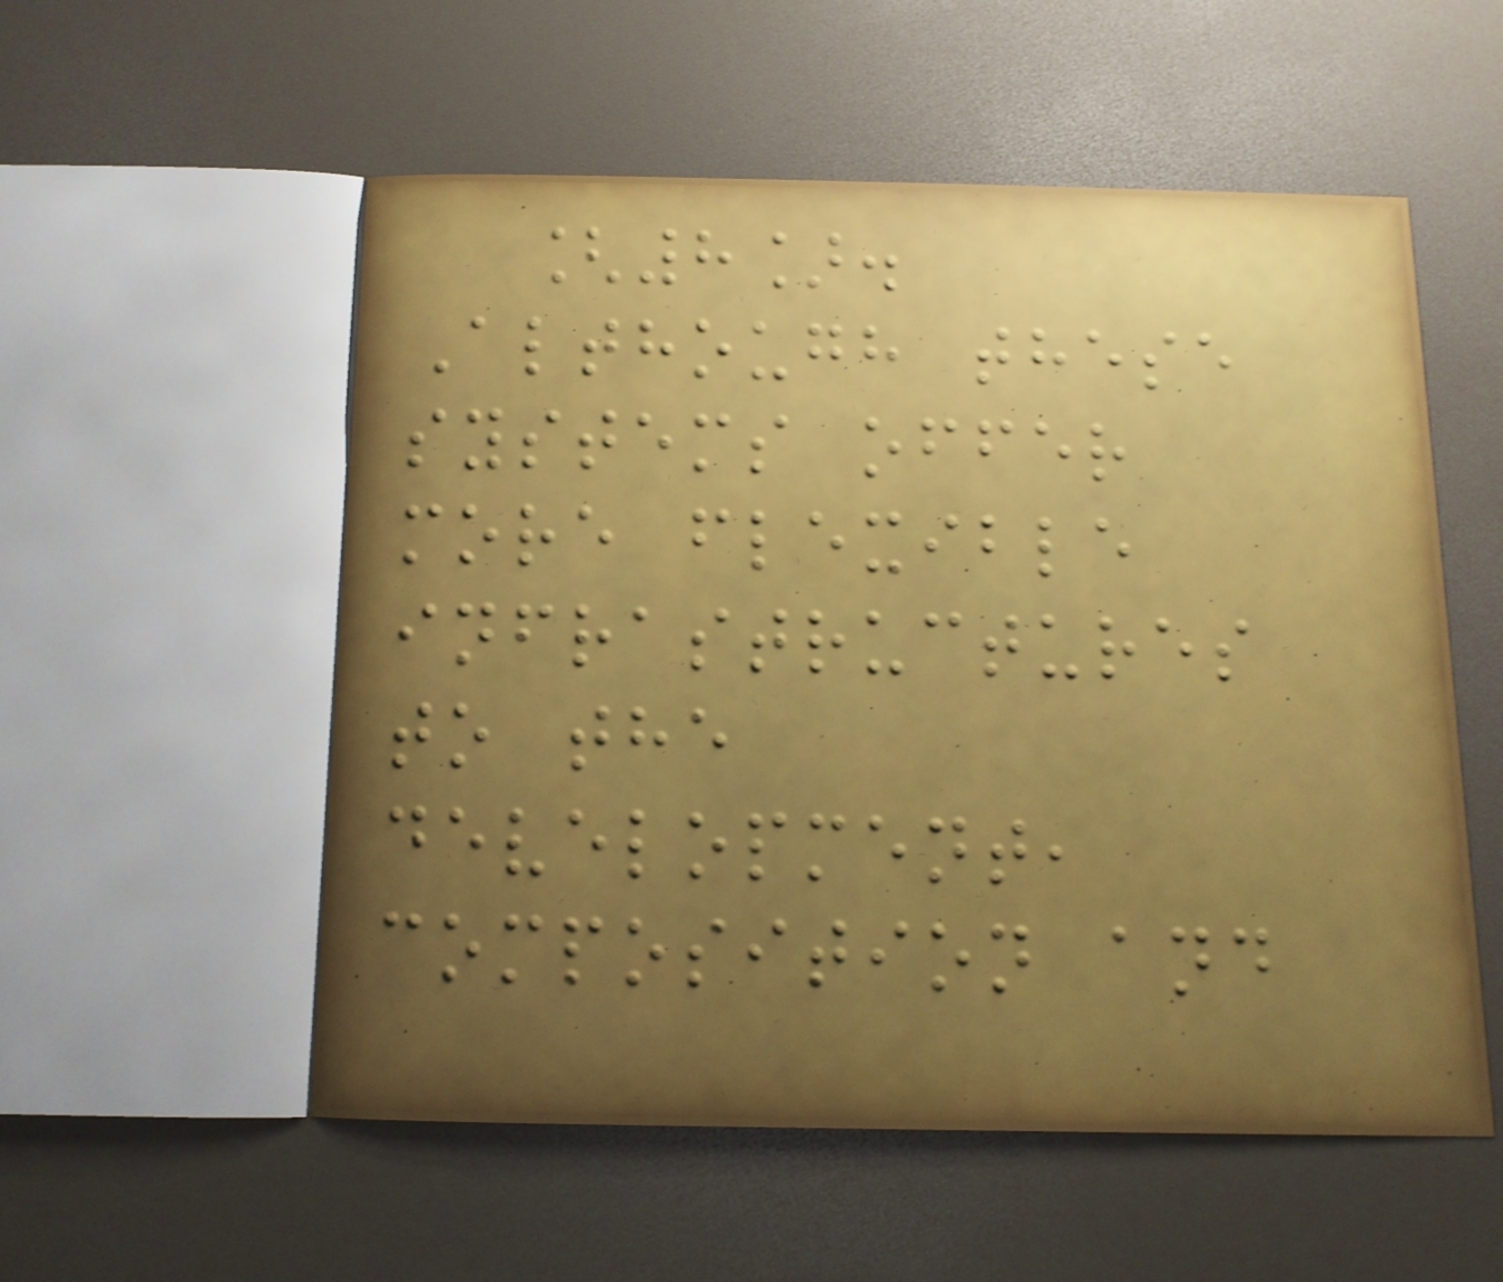[8].
Although these
systems offer
more flexible
infrastructures
to the
development,
composition and
